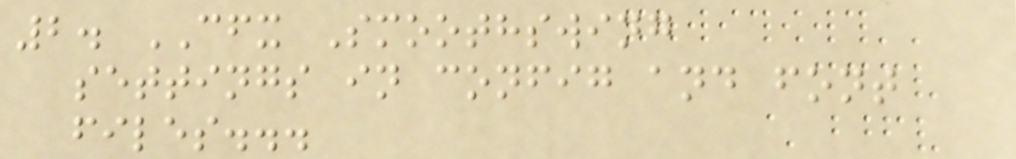2. CFX Smoothswing
settings in config and font
files...
